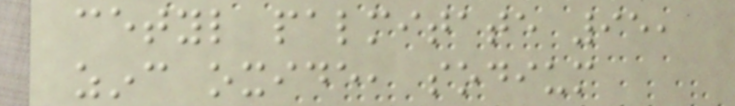cetyl palmitate 95,
zinc oxide, sodium
